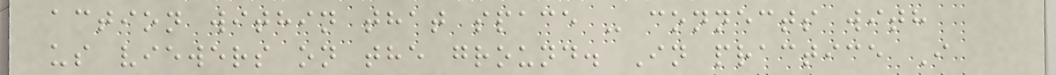action within that space - connects with
us viewers on the ground. In practice I
